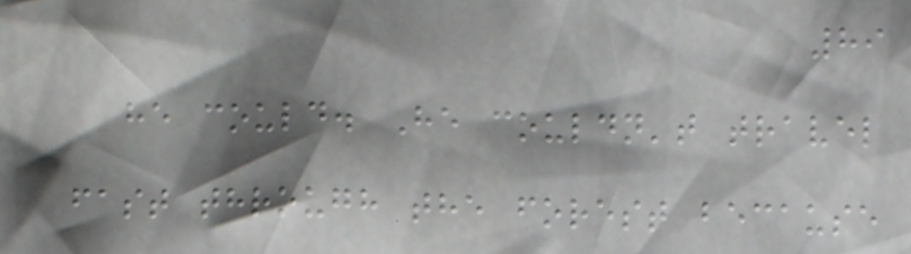89
he could. He couldn't travel
fast through the forest because
